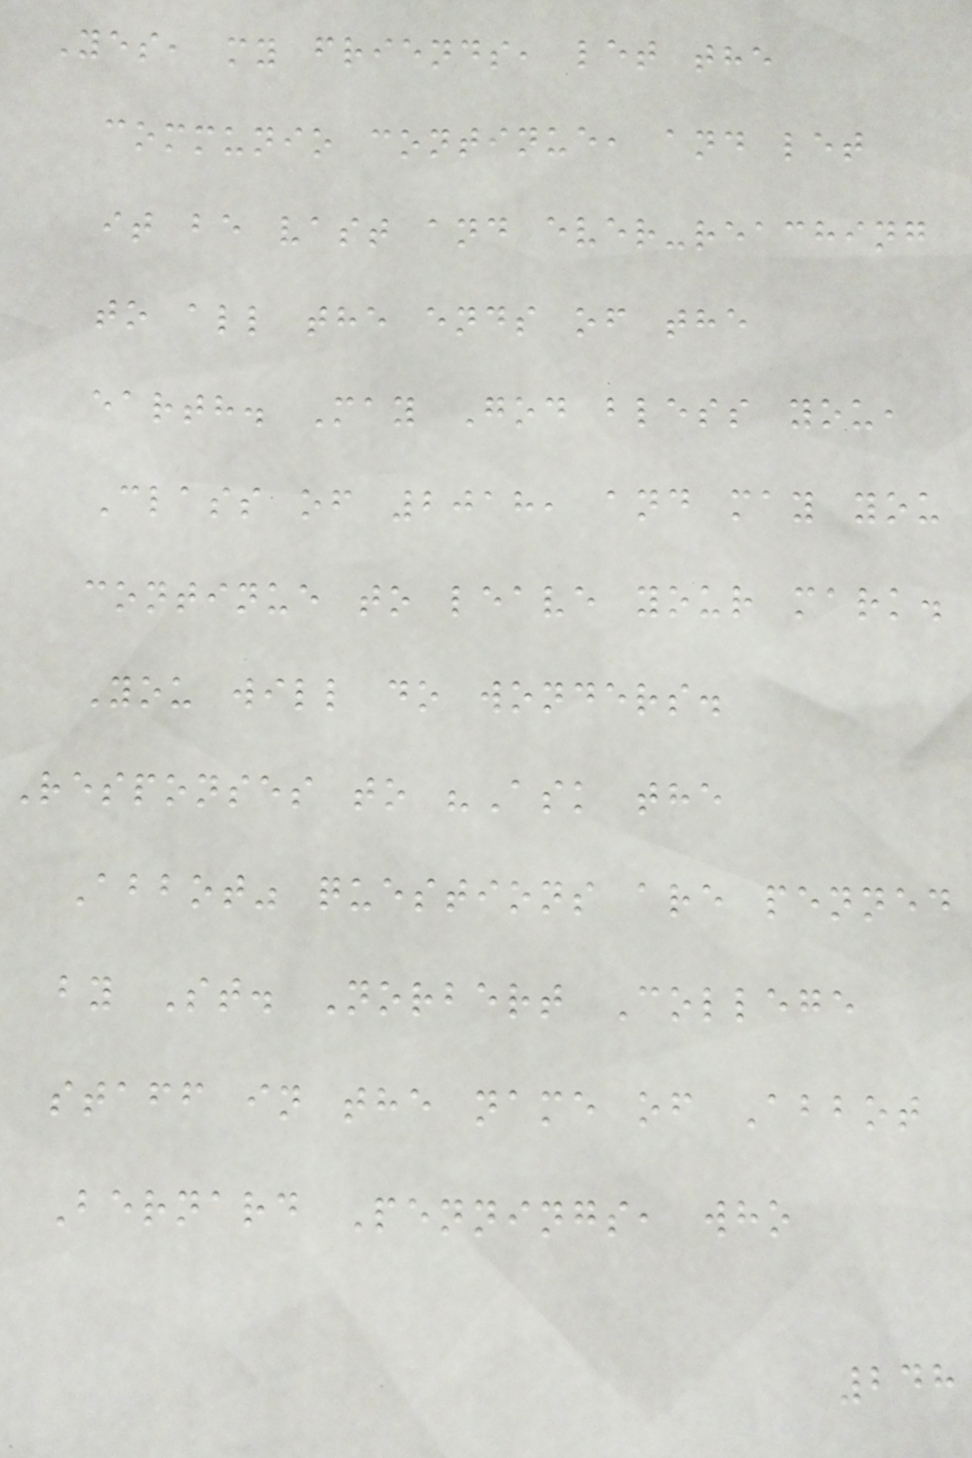Yes, my friends, let the
communio continue, and let
it be vast and ever-reaching
to all the ends of the
earth. May God bless you,
Class of 2018, and may you
continue to leave your mark.
You will do wonders.
Responses to "Ask the
Abbot" questions are penned
by St. Norbert College
staff in the name of Abbot
Bernard Pennings, who
248
